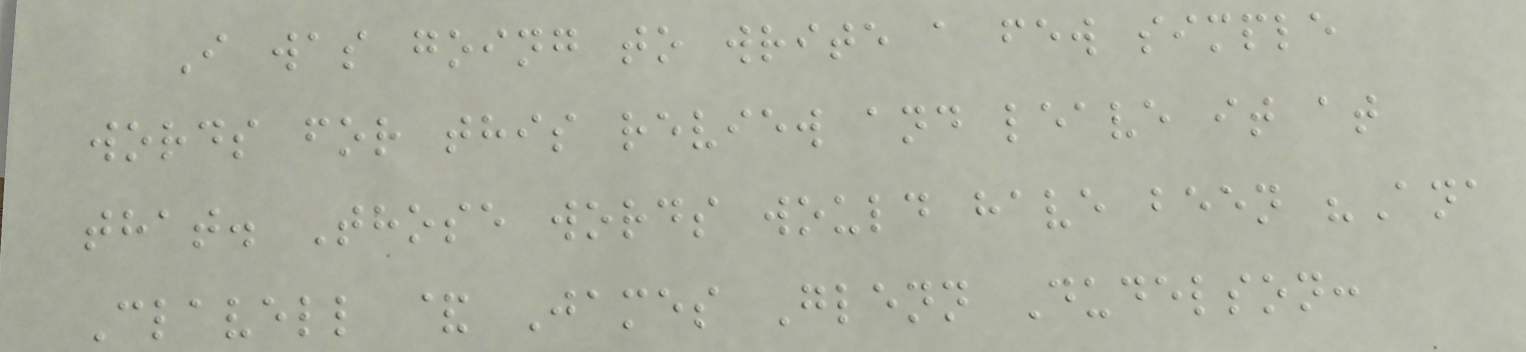I was going to write a few simple
words for this review and leave it at
that. Those words would have been "Ana
Clavell & James Glenn Dudelson:
